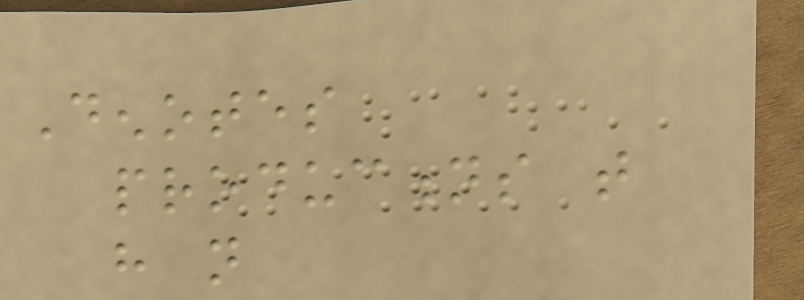Denotes
productions that
have not
